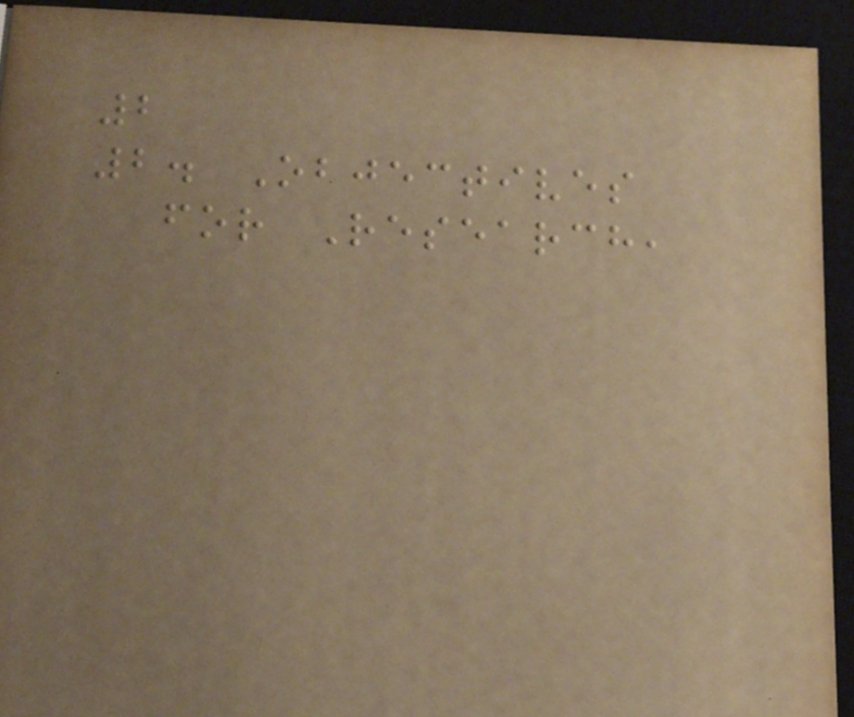2
2. Objectives
for Research,
